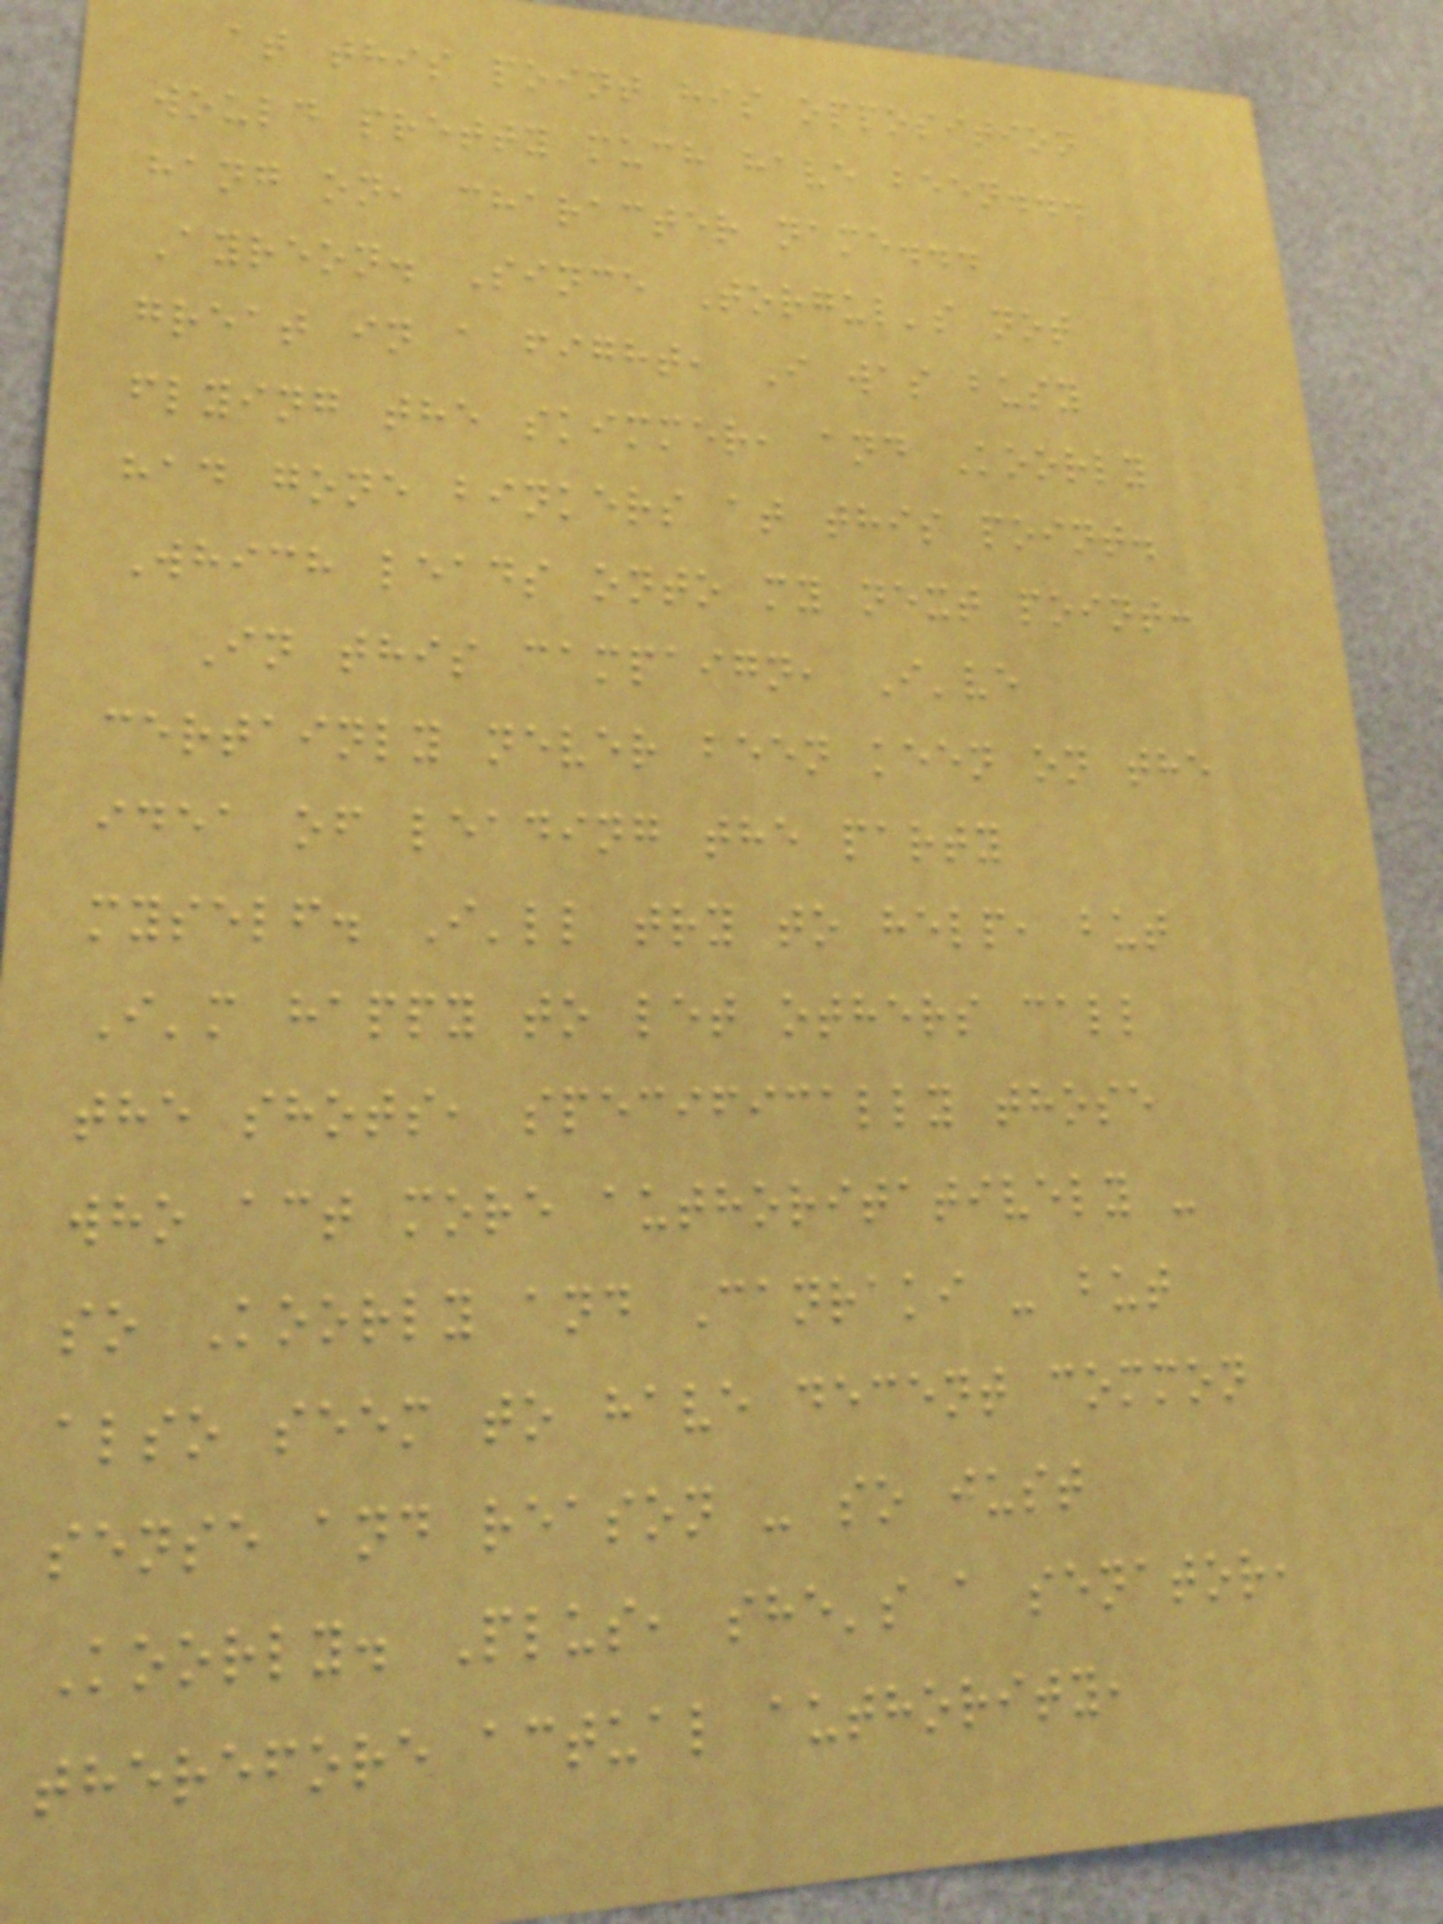at this point his opposition
would pretty much have been...
hang on, character name...
Ayreon. Since Torgul's not
great in a fight, I was busy
flying the skimmer, and Koorly
had gone binkers at this point.
Which leads onto my next point:
In this campaign, I've
certainly never been keen on the
idea of leading the party
myself. I'll try to help, but
I'm happy to let others call
the shots, specifically those
who act more authoritatively -
so Koorly and Canraki - but
also seem to have decent common
sense and reason - so just
Koorly. Plus, she's a senator,
therefore actual authority,
